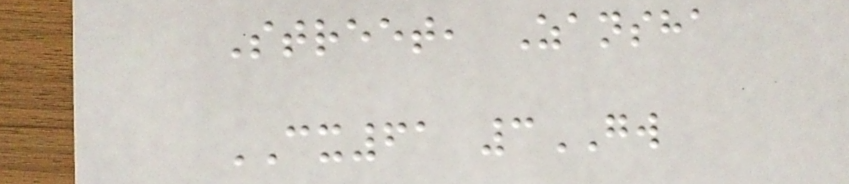Street, Zansha
CX61 3GW
